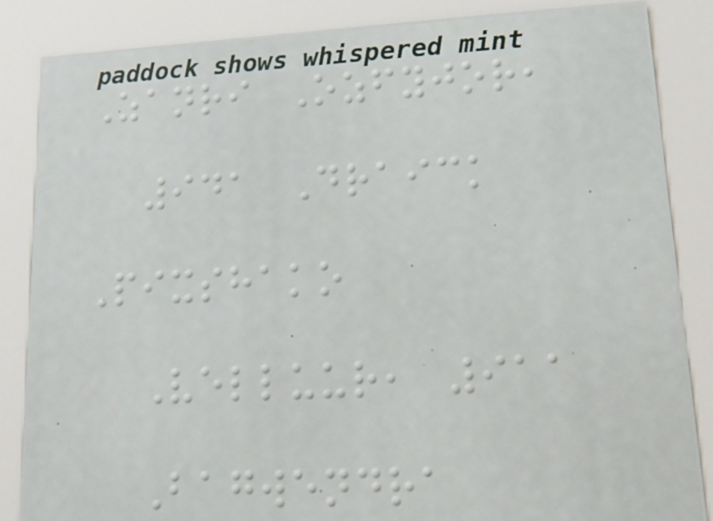Zanri Ozfyjor,
941 Draick
Pixshako
Velluur, 911
Bagwendra
